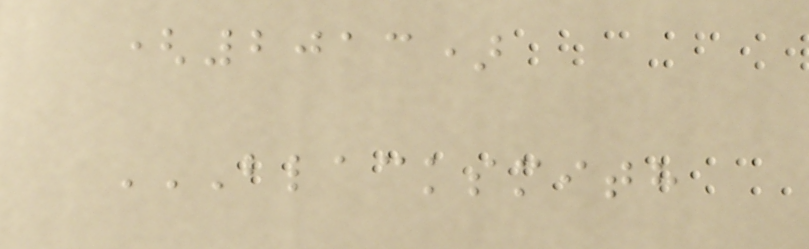(2013)
BLACKSMITH
